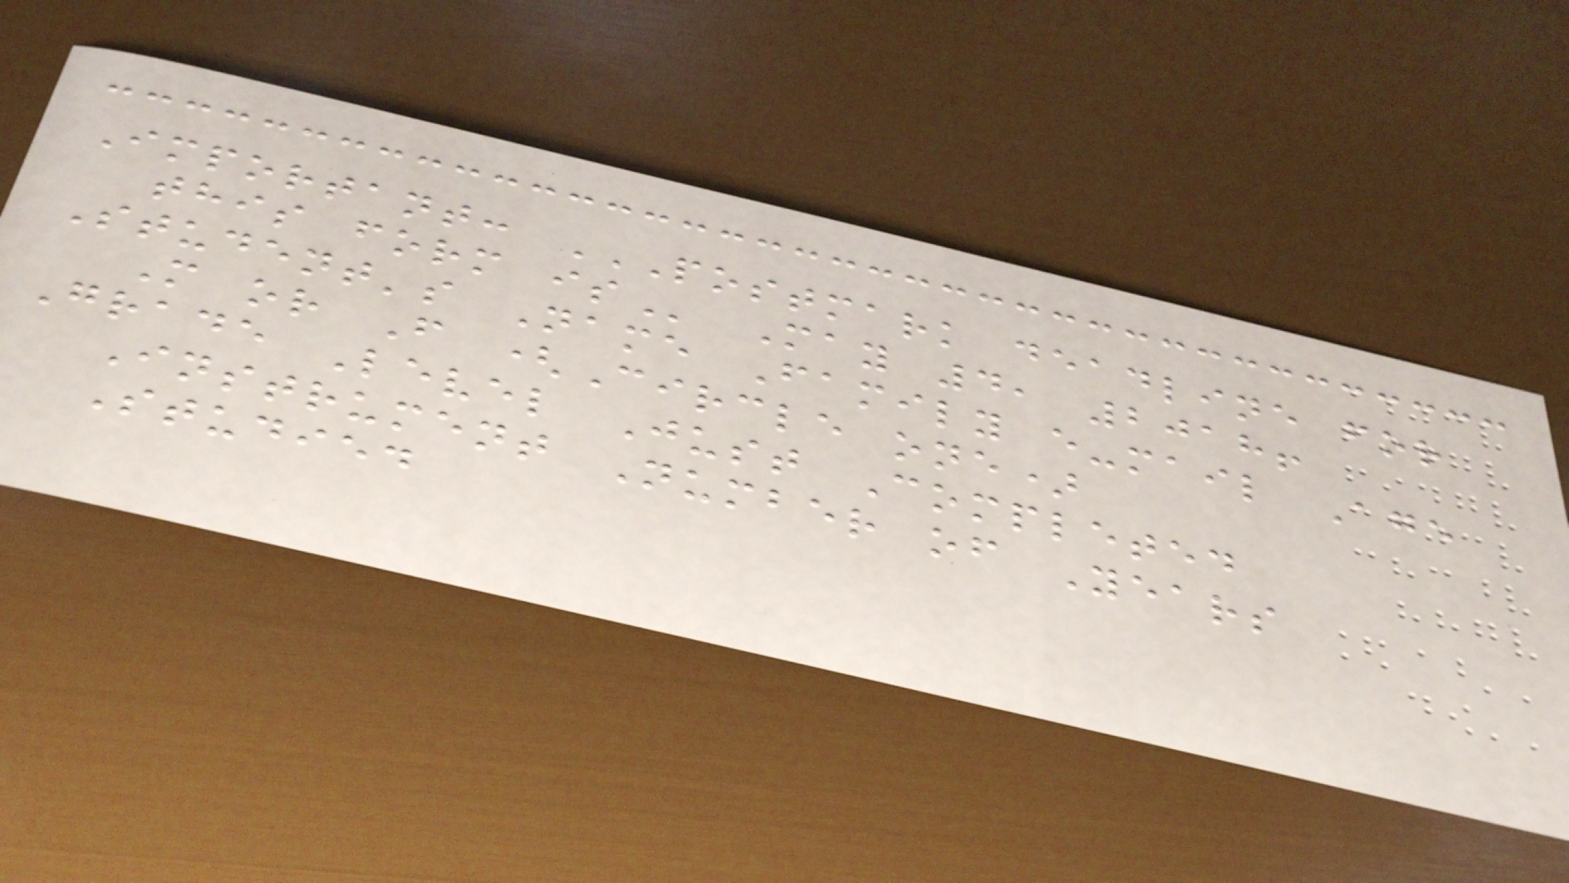Important: POSTMARK DEADLINE FOR
THIS FORM IS May 4, 2018!
Student's Name Family e-mail Age
M or F (Circle one)
Grade Level Just Completed
Instrument Number of Years
Studied
